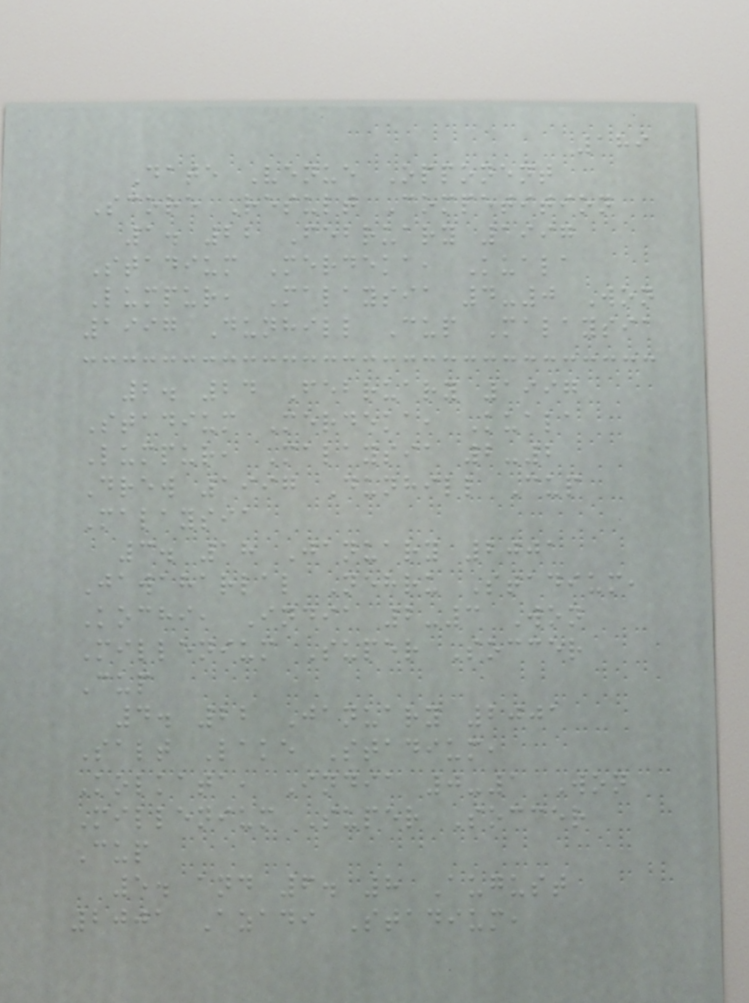189
Date Venue Opponent
Score Result Competition
1. 22 February 1997
Stadium Merdeka, Kuala
Lumpur, Malaysia 4-0 Won
1997 Dunhill Cup Malaysia
2. 24 February 1997
Stadium Merdeka, Kuala
Lumpur, Malaysia 2-2
Drew 1997 Dunhill Cup
Malaysia
3. 18 January 2001
Jawaharlal Nehru Stadium,
Kochi, India 2-3 Won
Millenium Super Soccer
Cup
4. 22 January 2001
Salt Lake Stadium,
Kolkata, India 0-1 Won
Millenium Super Soccer
Cup
5. and 6. 8 August
2001 Azadi Stadium,
